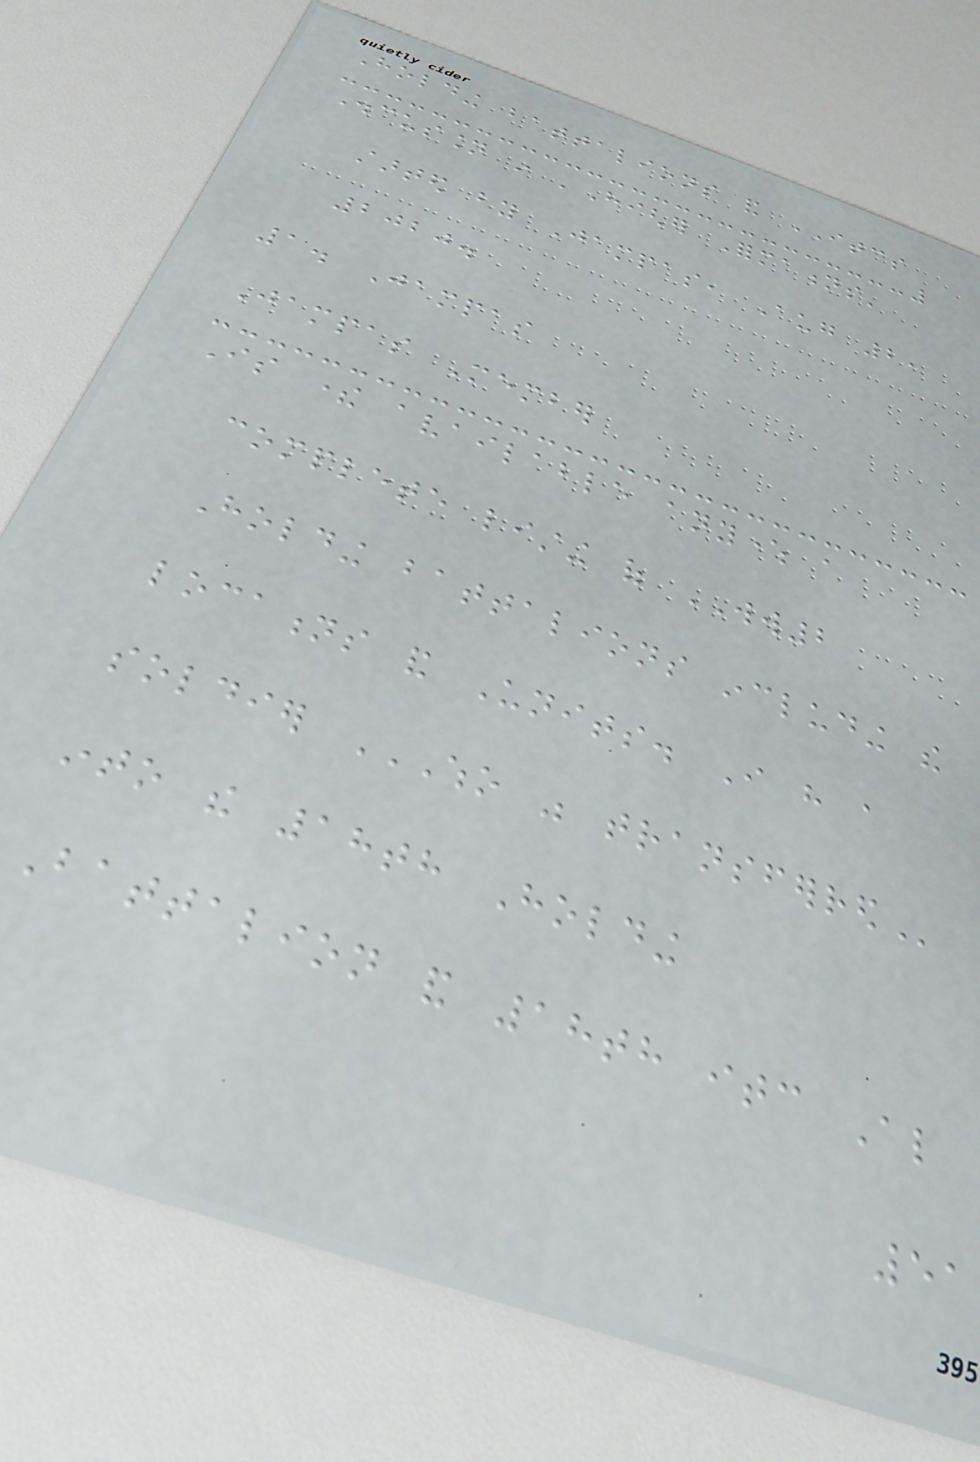Holding battalions and ITCS
Discussion in 'Higher Formations'
started by Jampas, Aug 2,
2020.
1. Jampas
Jampas Member
Is there available anywhere a
complete listing of WW2
Holding battalions including the
locations and Units. I have a
soldier WHO WAS TRANSFERRED
into the 18th Holding
Battalion and 18th itc Also
51
